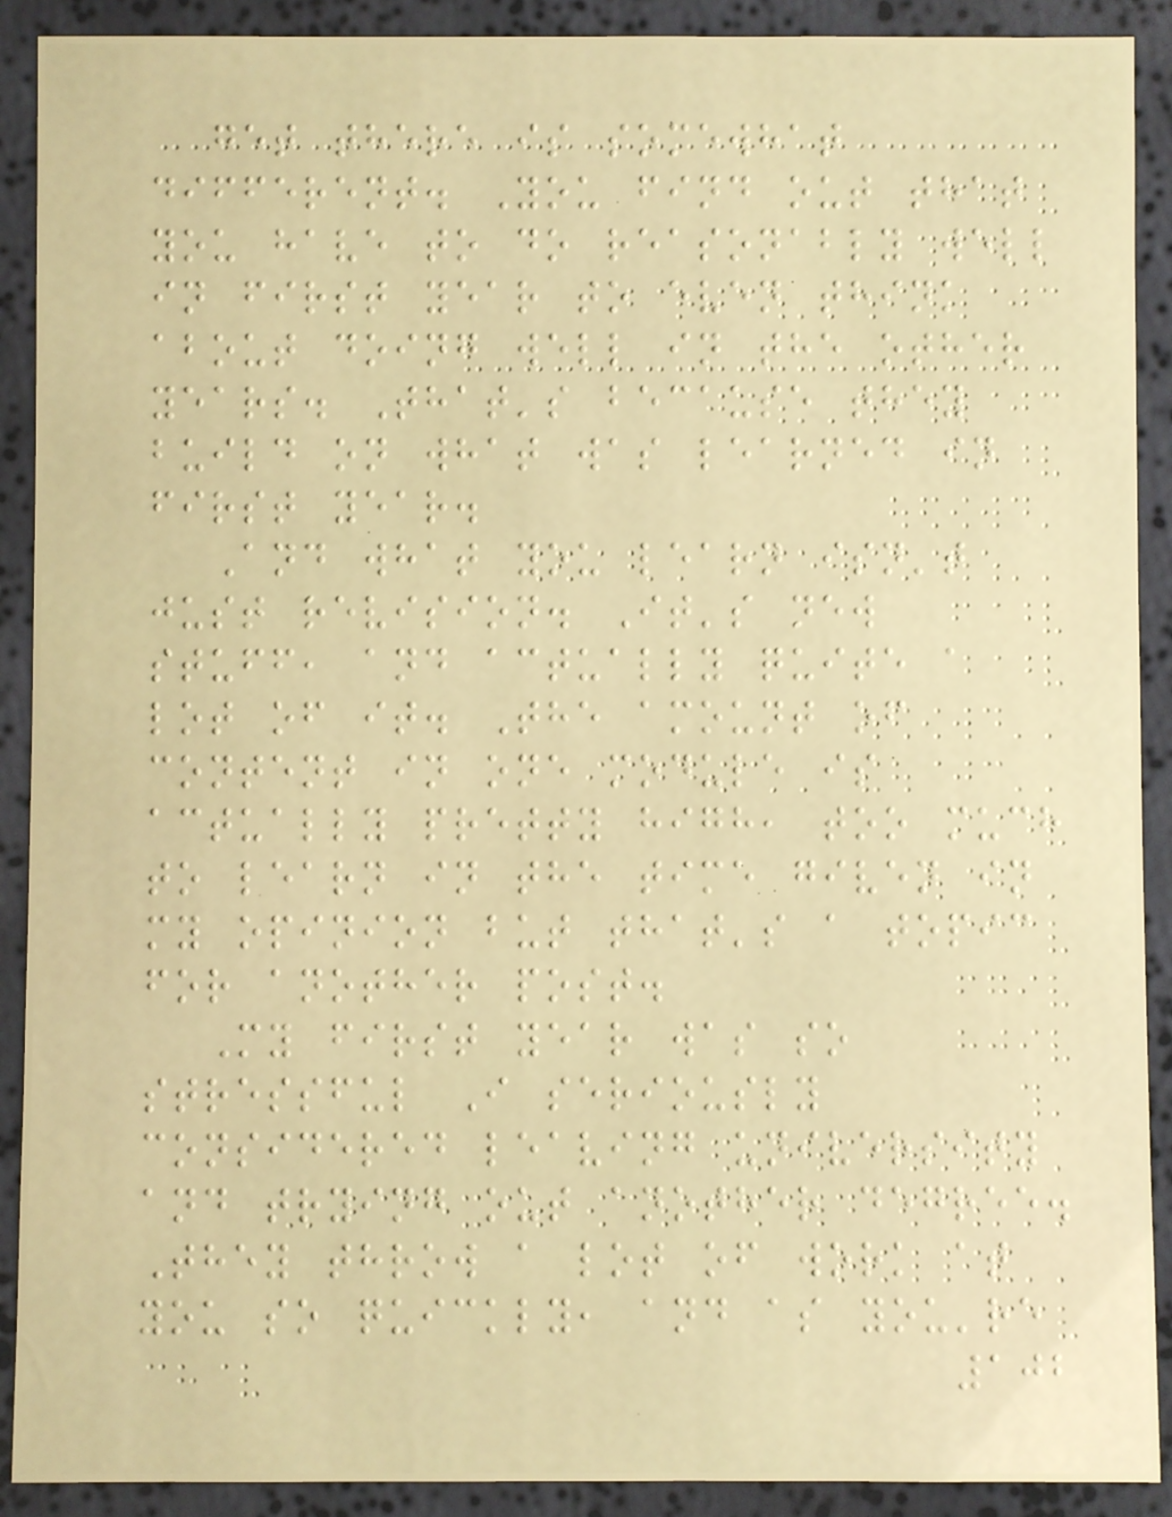get there is somewhat
different. You find out that
you have to do reasonably well
in first year to even think
about doing well in the other
years. That's because they
build on what was learned in
first year.
And what you learn isn't
just revision. It's new
stuff, and actually quite a
lot of it. The amount of
content in one module is
actually pretty high, too much
to learn in the time given in
my opinion but that's a topic
for another post.
My first year was so
stressful I seriously
considered leaving university
and trying out another degree.
They throw a lot of work at
you so quickly, and as you're
102
